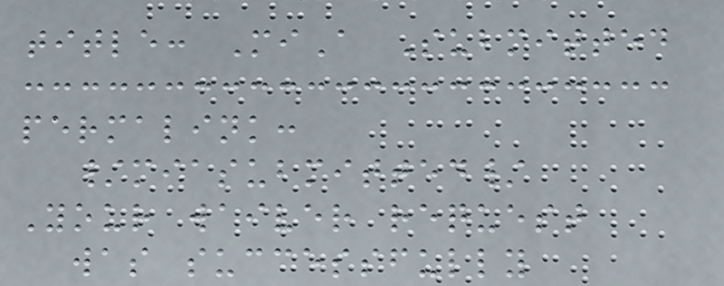title: MiA Submitted
permalink:
/miasubmitted/
Your waiver request
was successfully
